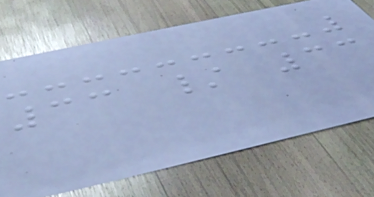33 / 33
